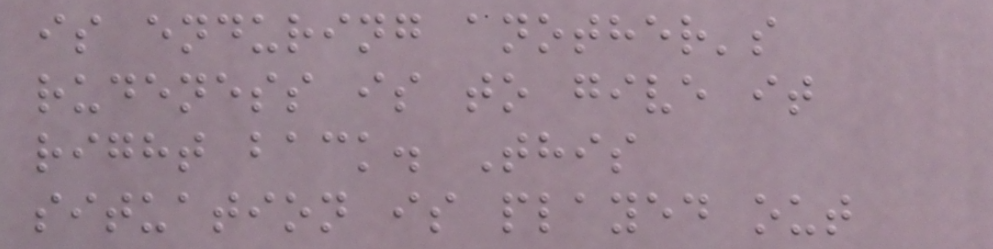is enduring another's
rudeness is to give it
right back. This
situation is played out
